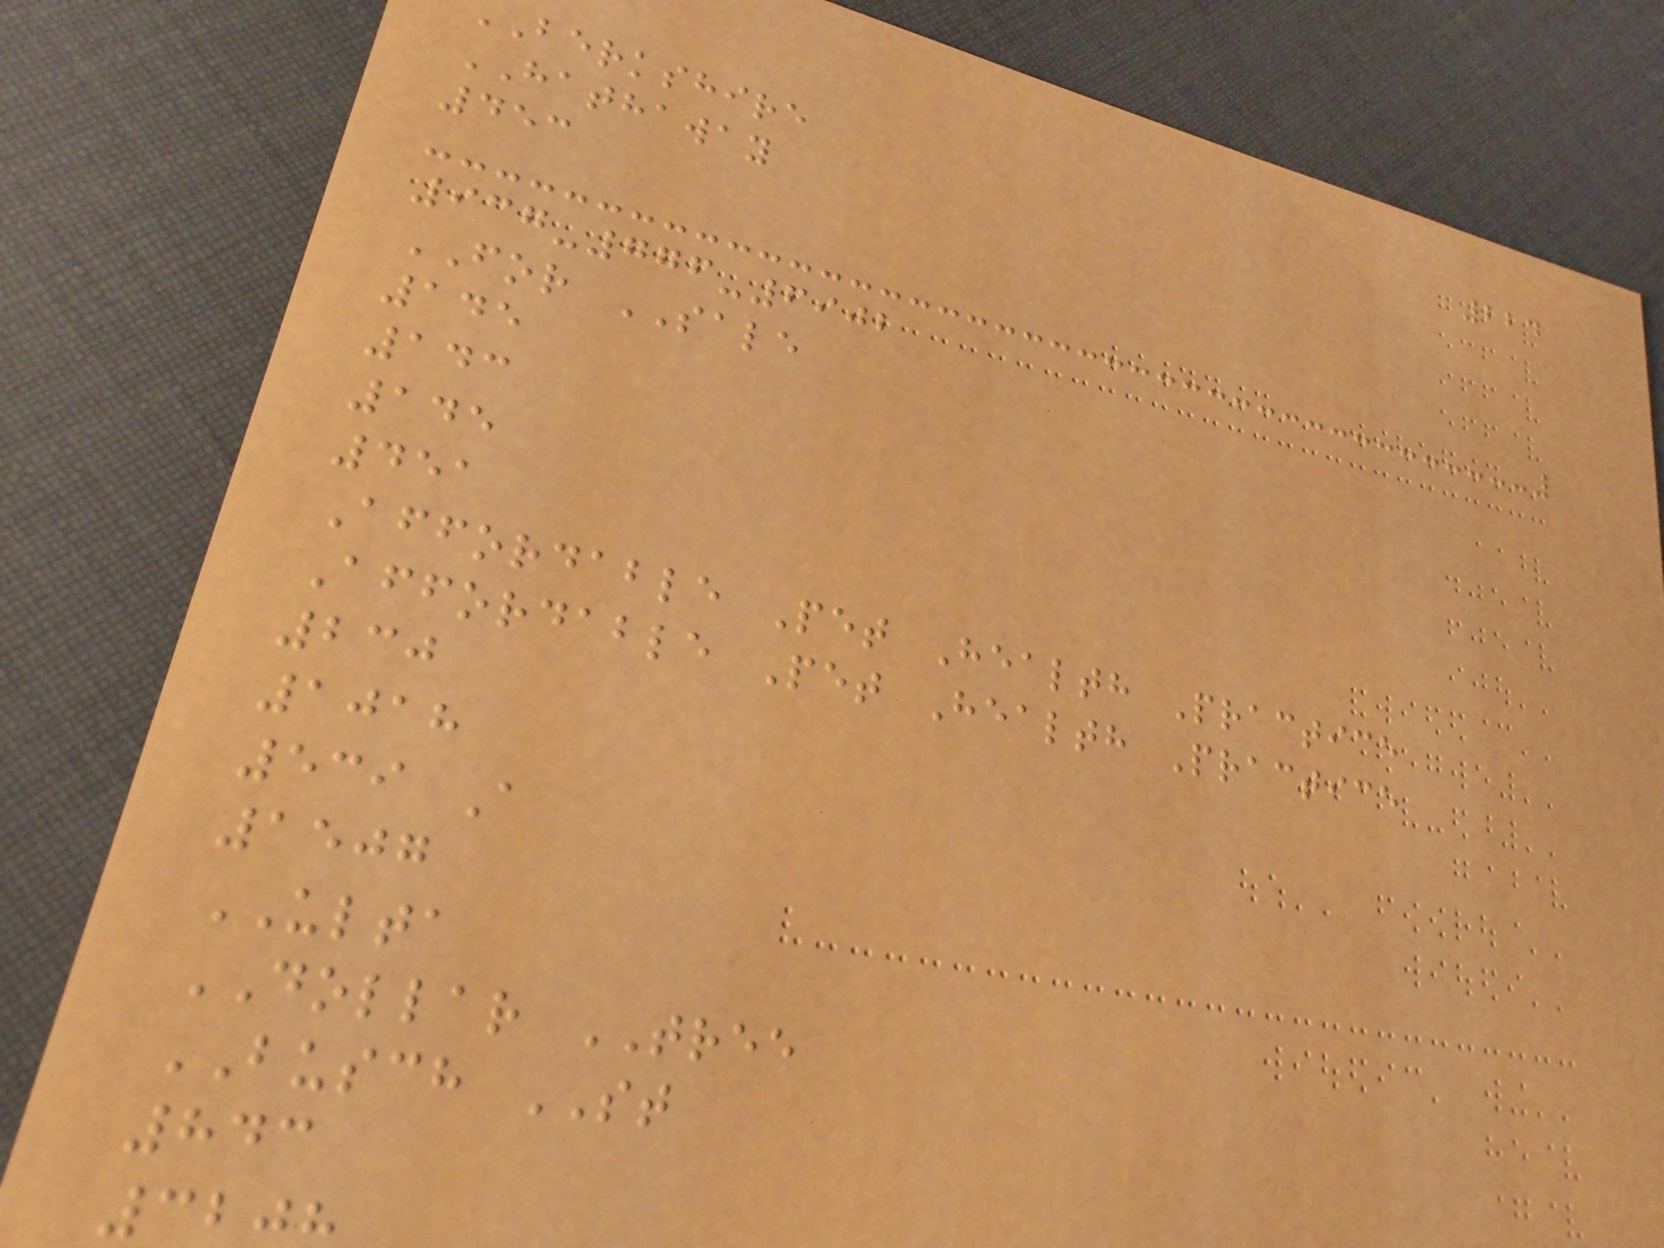224
berkshire
HATHAWAY
453
937-776-6902
FOR SALE
145
143
145
451
Affordable Pet Health Practice
Affordable Pet Health Practice
230
1018
539 A
1507
ULTA
DOLLAR TREE
BUSCH ST
843
